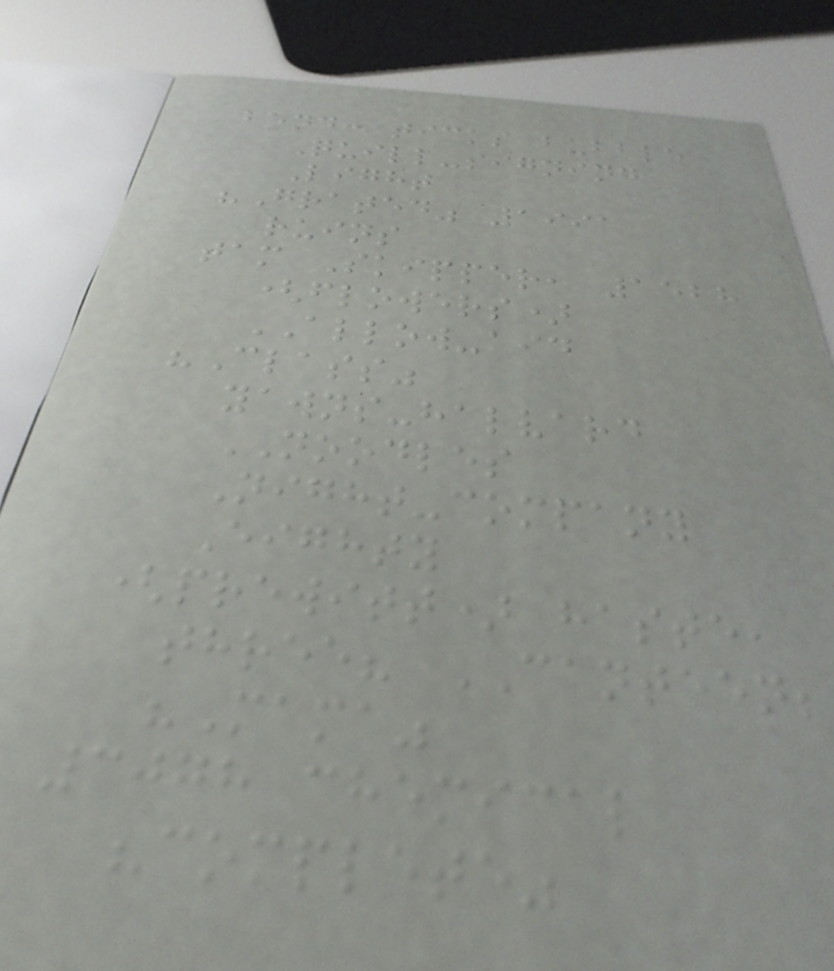bend: ticks bubble
Quill-signing
Light
"Grated" 1991
ruins
tam Skipper, 1528
(flowers)
ALLOW-aid
"Class"
yawns-halvard
NOODLES
Night-company
Eighty
(prewitt) haste,
three? CANTEEN;
"Mama"
3078 chemical
"complete"
